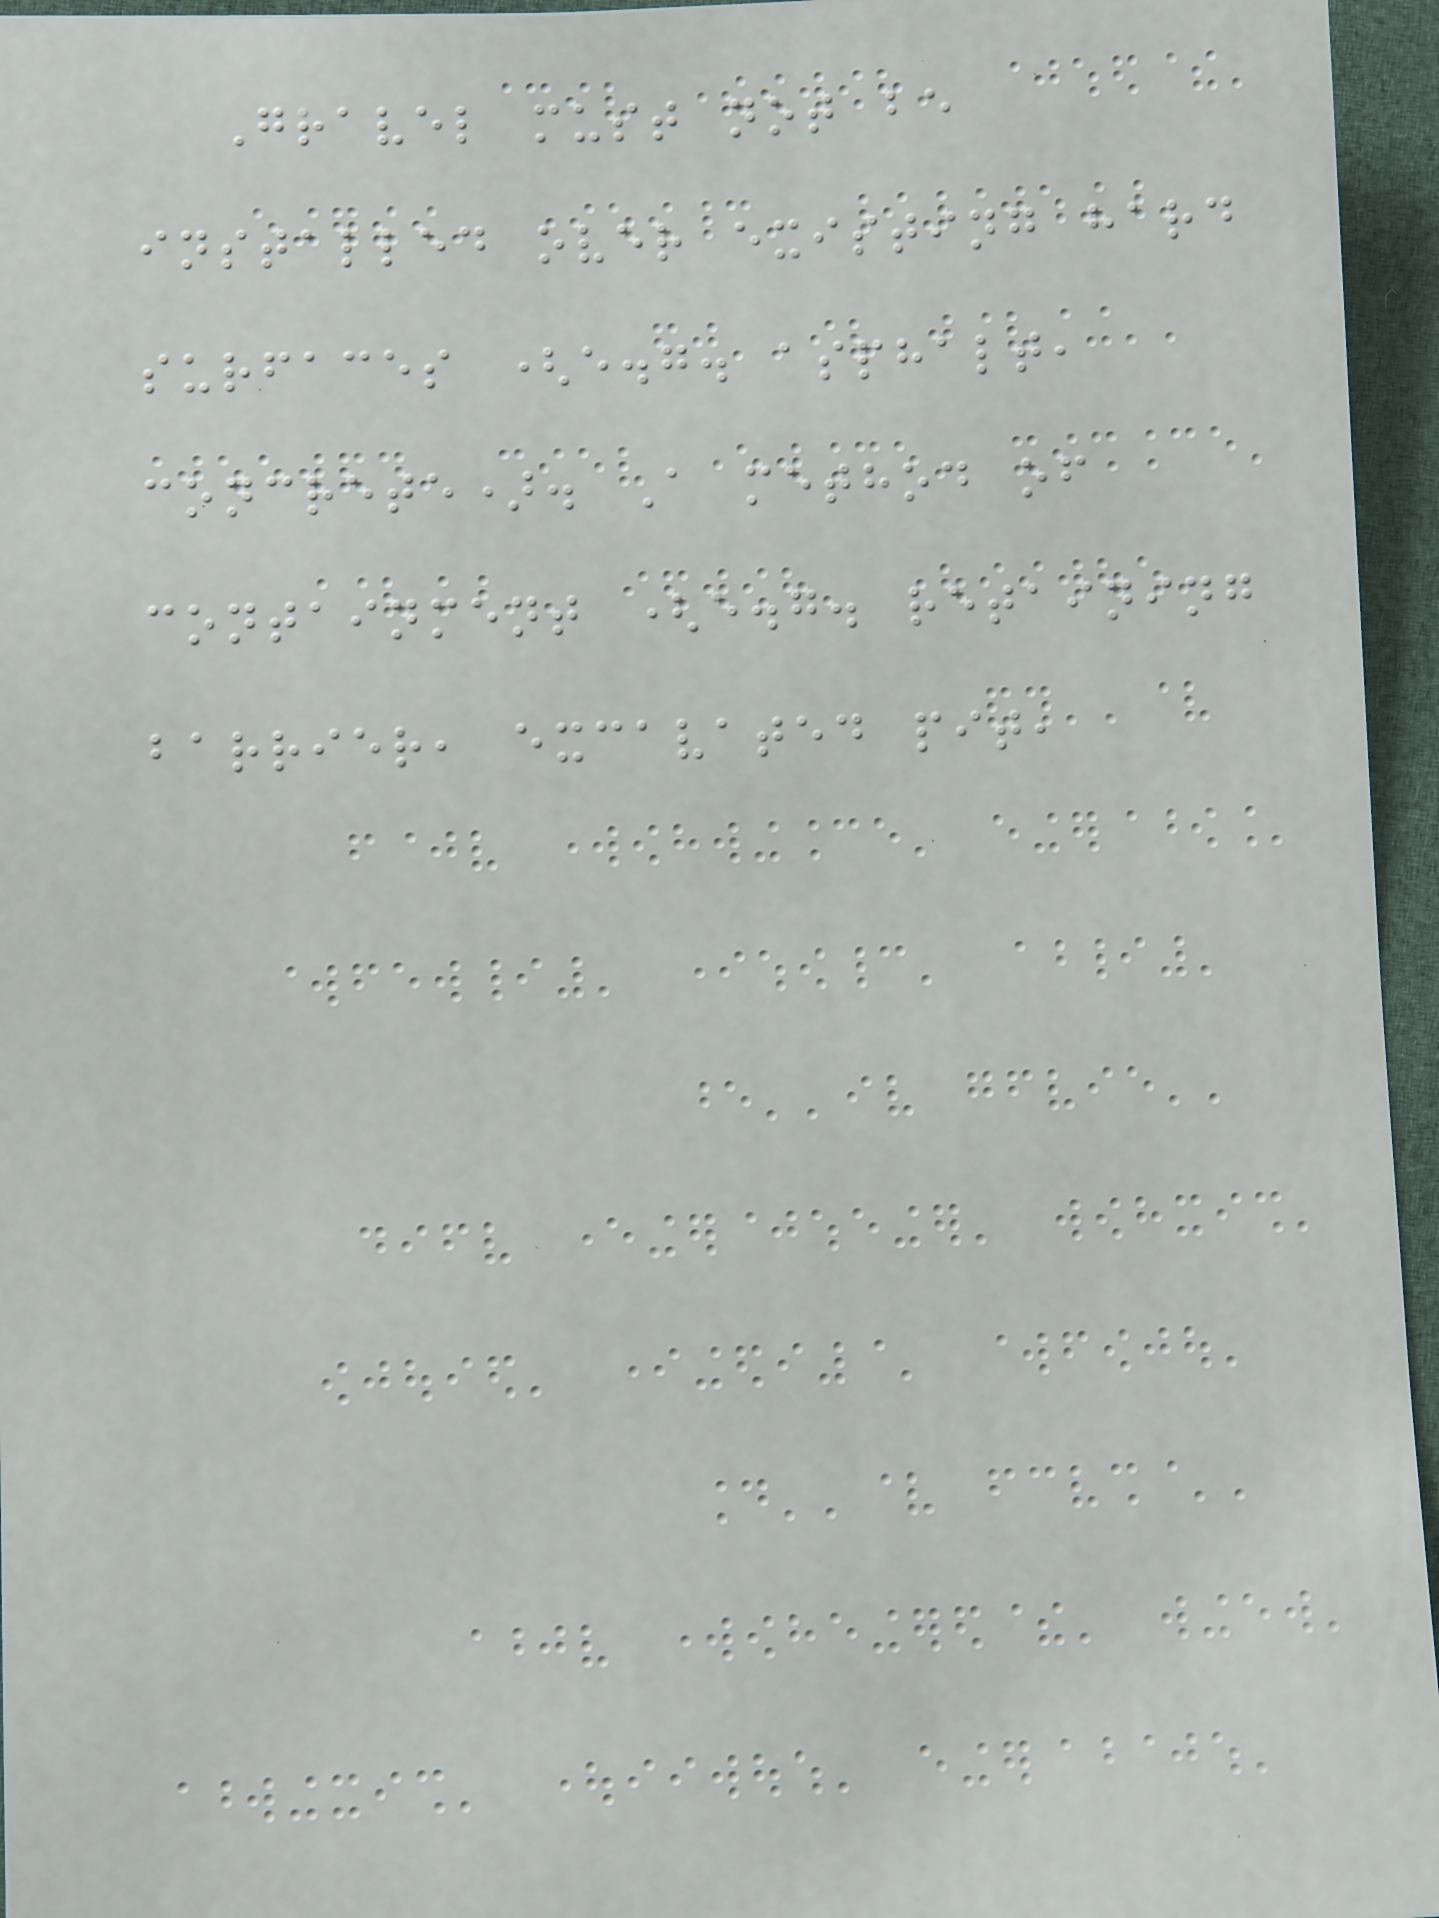Gravel must not be
installed over existing hard
surfaces (e.g. asphalt,
concrete). A method of
containment (e.g. retaining
barrier, excavated pit,
